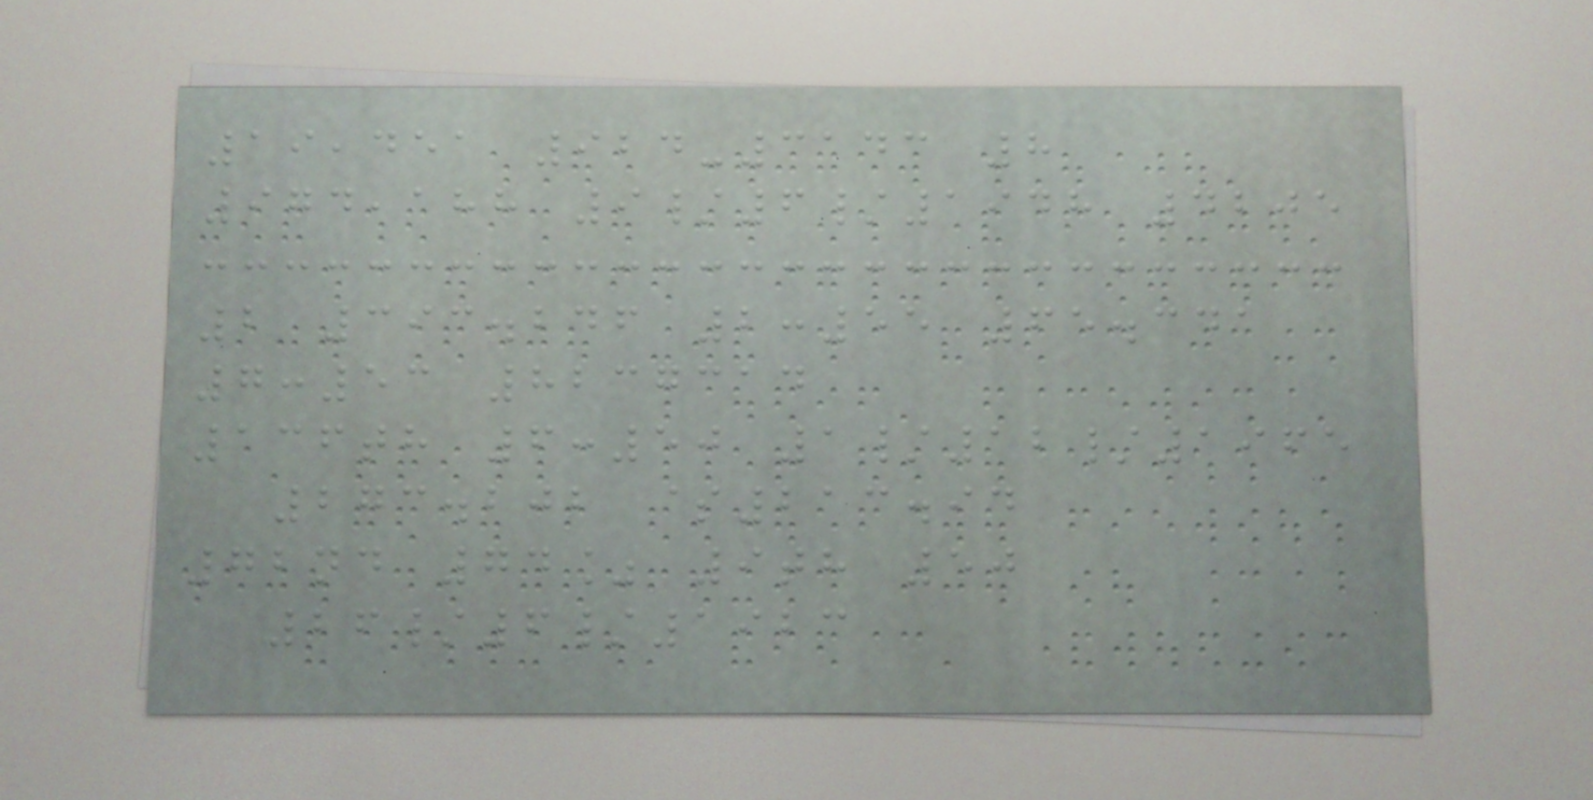19,451 924-3143 8
974,188 9/6/1948 4205
2 393.246 2:55 65.341
7:53 8237314
136th 6:50 1/12/1965
273.202 $213.94
72nd 74% 9th 50
26/6/1923
